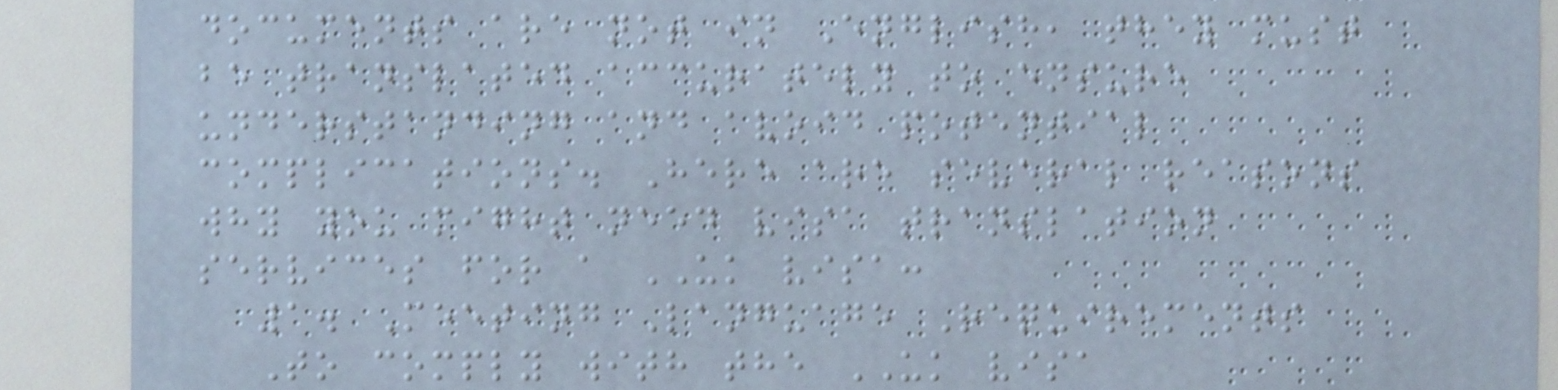documents are not in English, they must
be translated accurately to ensure
understanding and avoid potential
complications. Here are several reasons
why you might need visa translation
services for a UK visa:
1. Meeting Language Requirements
To comply with the UK visa
